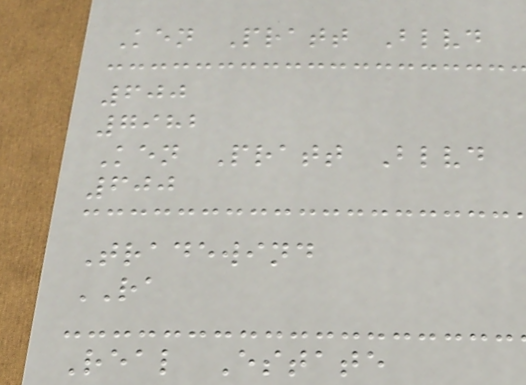Ken Pratt Blvd
600
7982
Ken Pratt Blvd
600
Tradewind
RA
Real Estate
